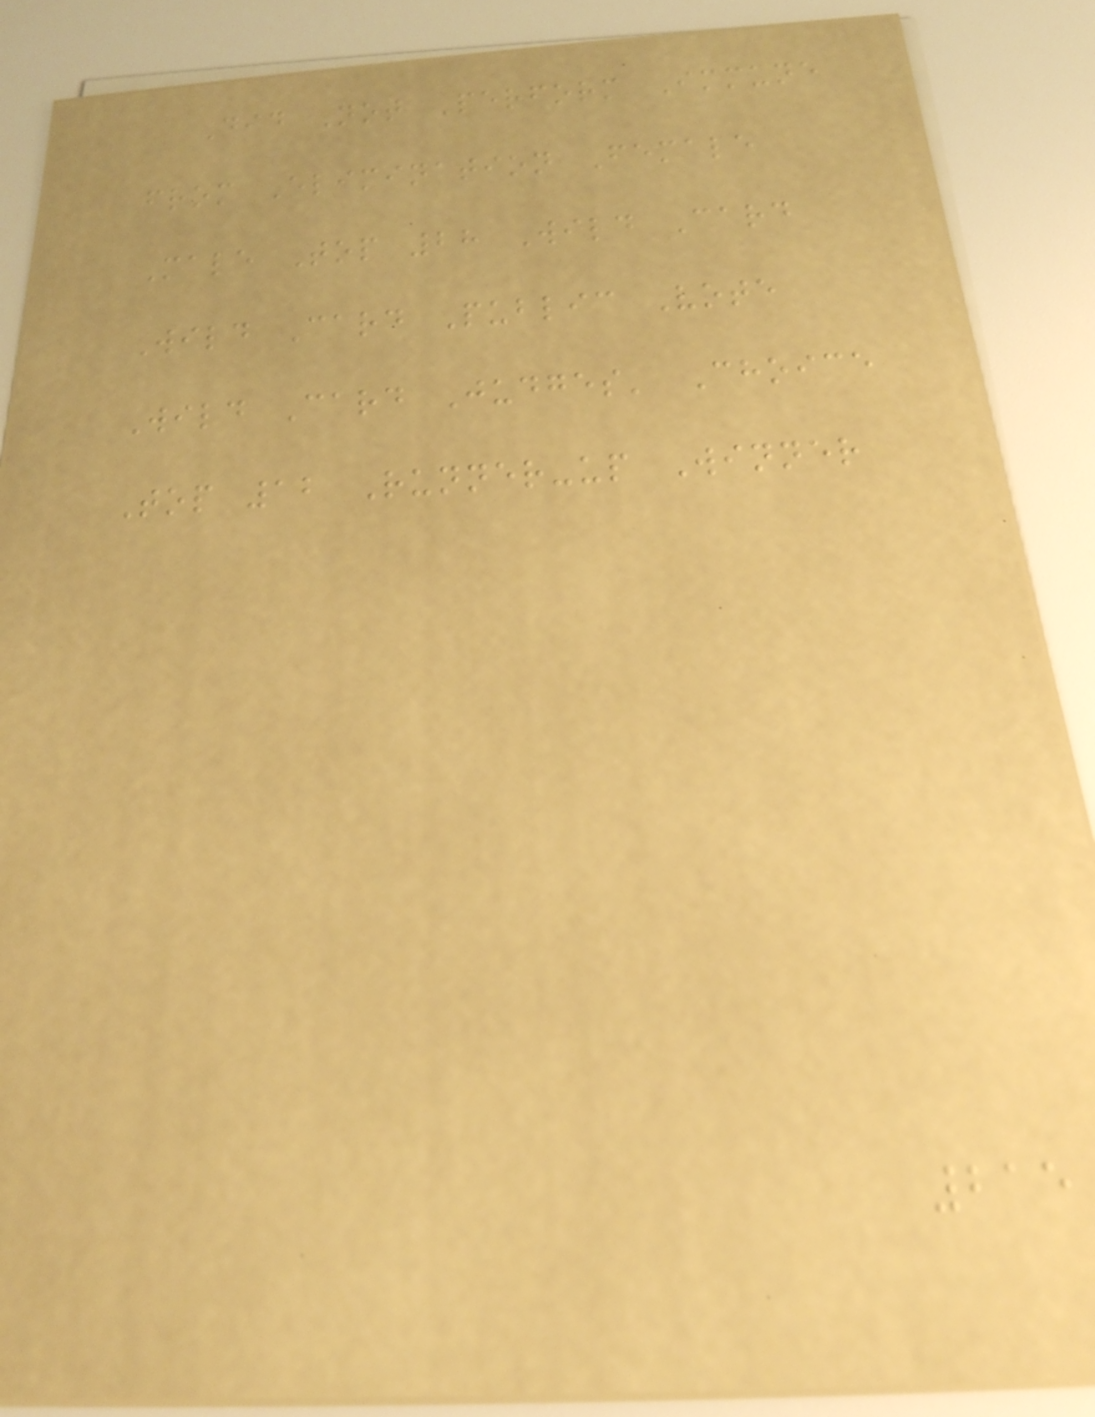Did Not Perform Immune
from Elimination Female
Male Top 28 Wild Card
Wild Card Public Vote
Wild Card Judges' Choice
Top 12 Runner-up Winner
215
